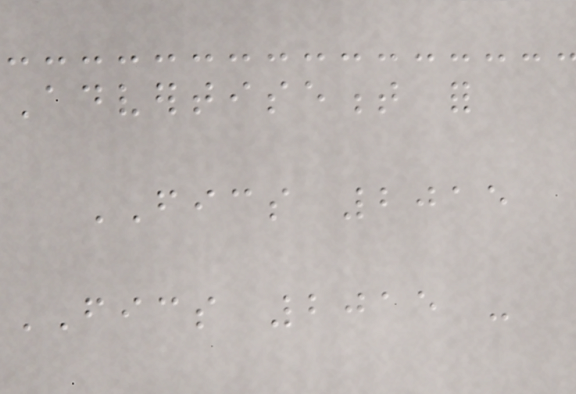Advertisement for
FICS 2015
FICS 2015 -
